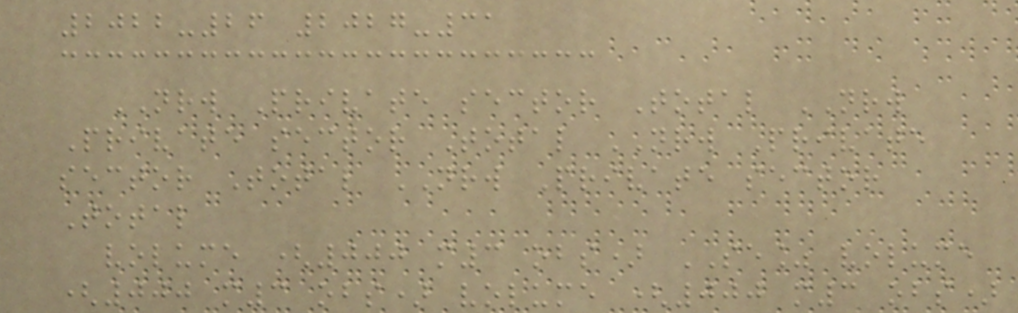2022-26 2027-31
NRW Private sector Total NRW
Private sector Total NRW Private
sector Total NRW Private sector
Total
volume (000 m3 obs) SE% volume
(000 m3 obs) volume (000 m3 obs)
